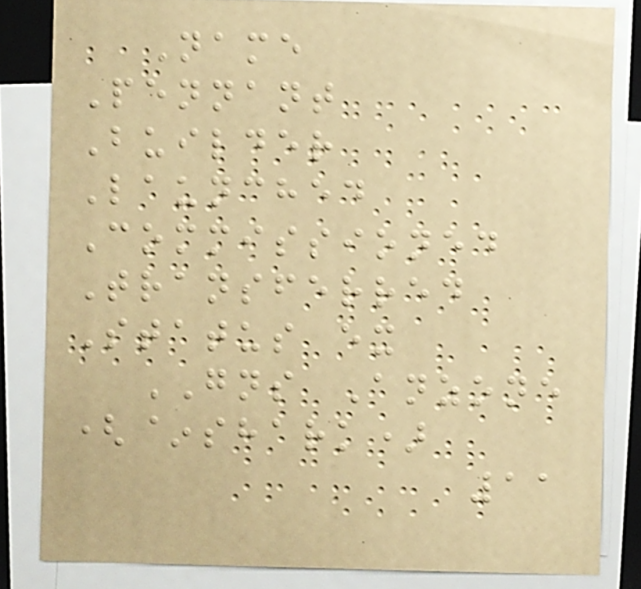Name
Pennant
Builder
Launched
Commissioned
Transferred
Status ex
GNS Anzone
(~shark)
11
